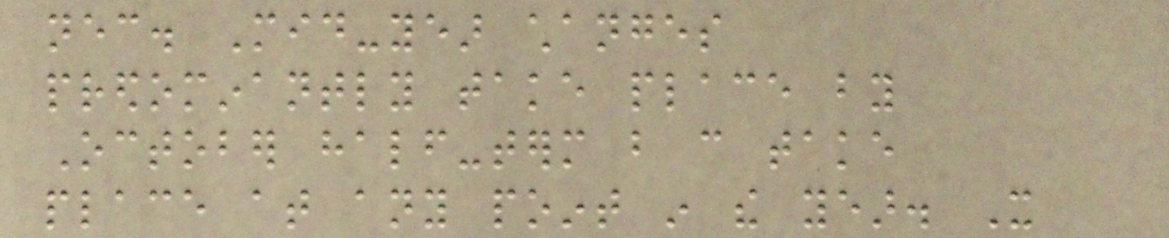necessary. Mid-year changes
predominantly take place by
October half-term but can take
place at any point in the year. It
